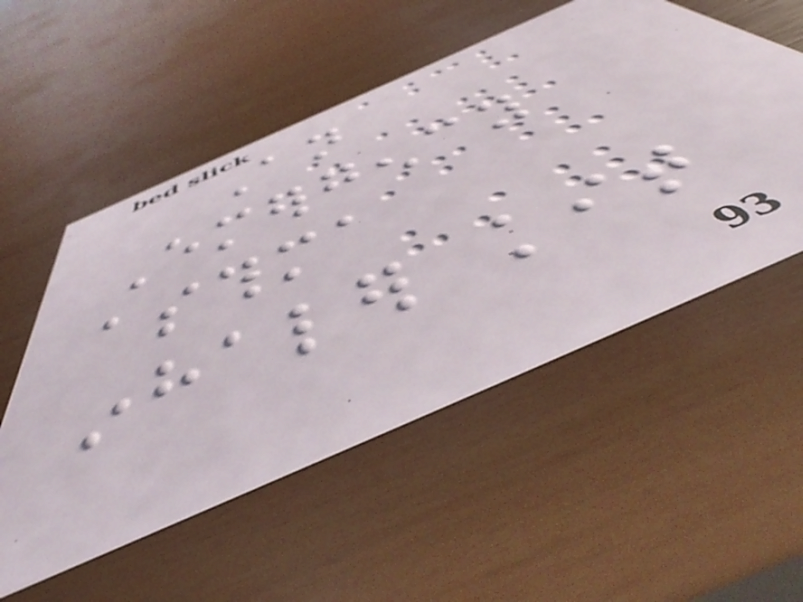An
Emergency
asthma
inhaler kit
